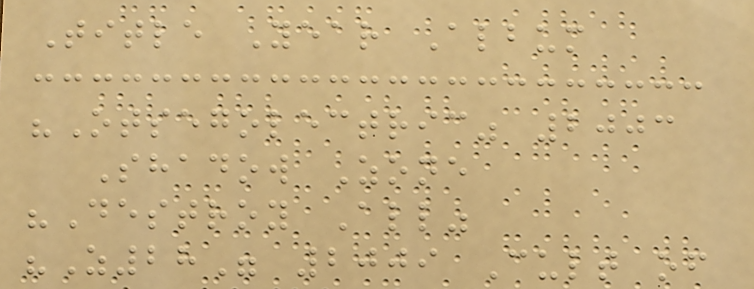Title Year Album
"Otsegolectric" 2003
Shadow Zone
"Destroy All"
"Z28" 2009 Cult of
